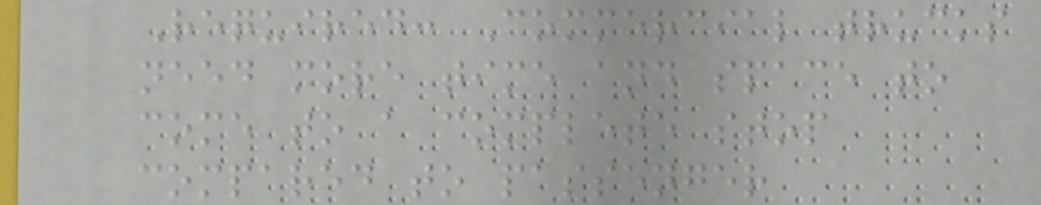Required: Commercial trucks
need more time and space to
come to a complete stop
compared to passenger
